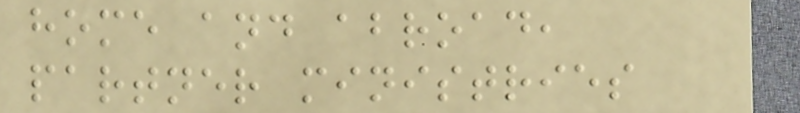home and abroad,
partner ministries
